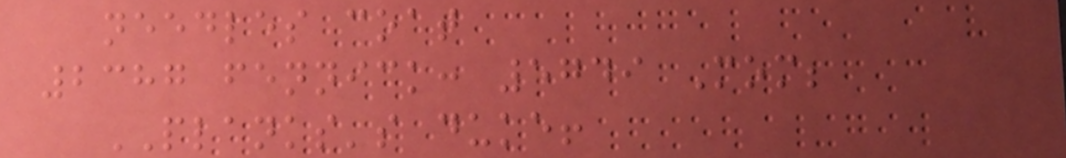needles coat
2387 fennick: 5749 Mom;
PLANKS's duke!
